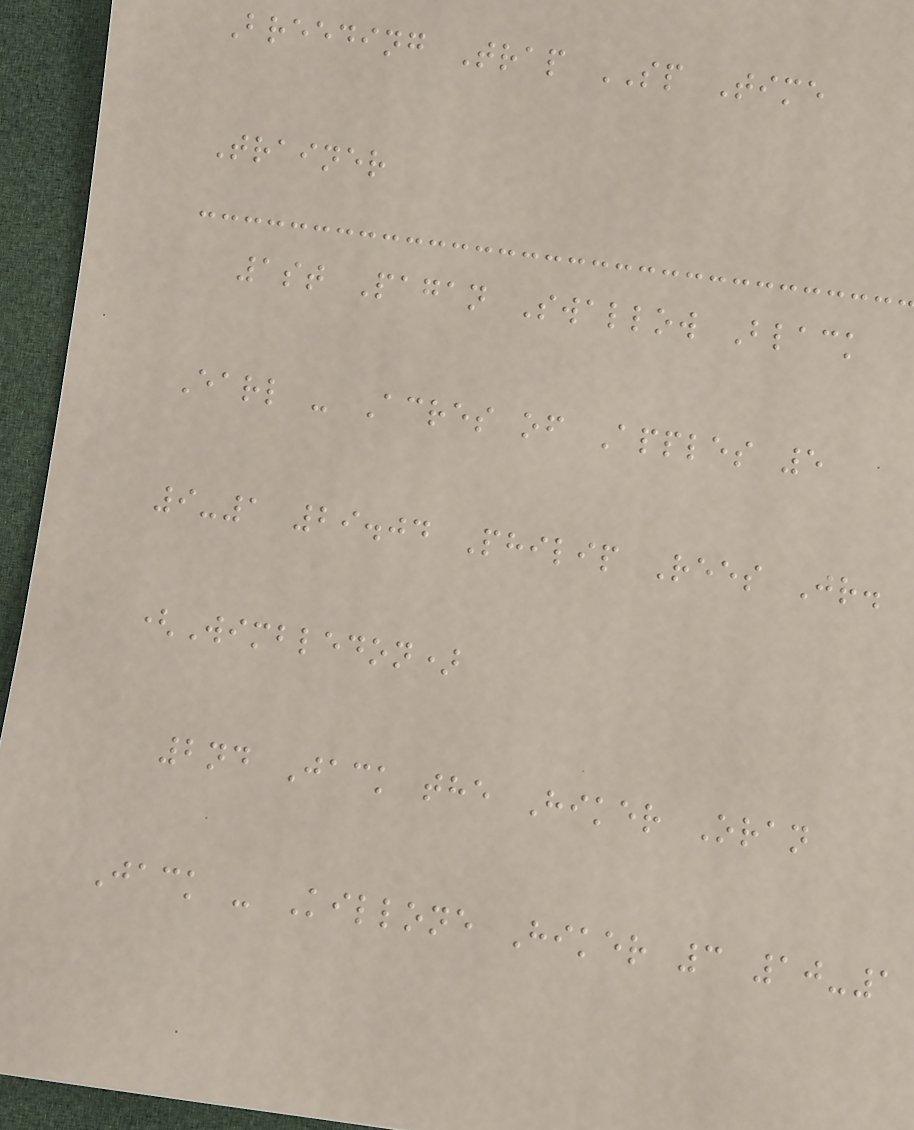Breeding Trap SP Time
Trainer
1st Pagan Swallow Black
Earl - Acres of Apples 5
9-1 29.04 Philip Rees Jr.
(Wimbledon)
2nd Jack the Hiker Oran
Jack - Killone Hiker 3 10-1
